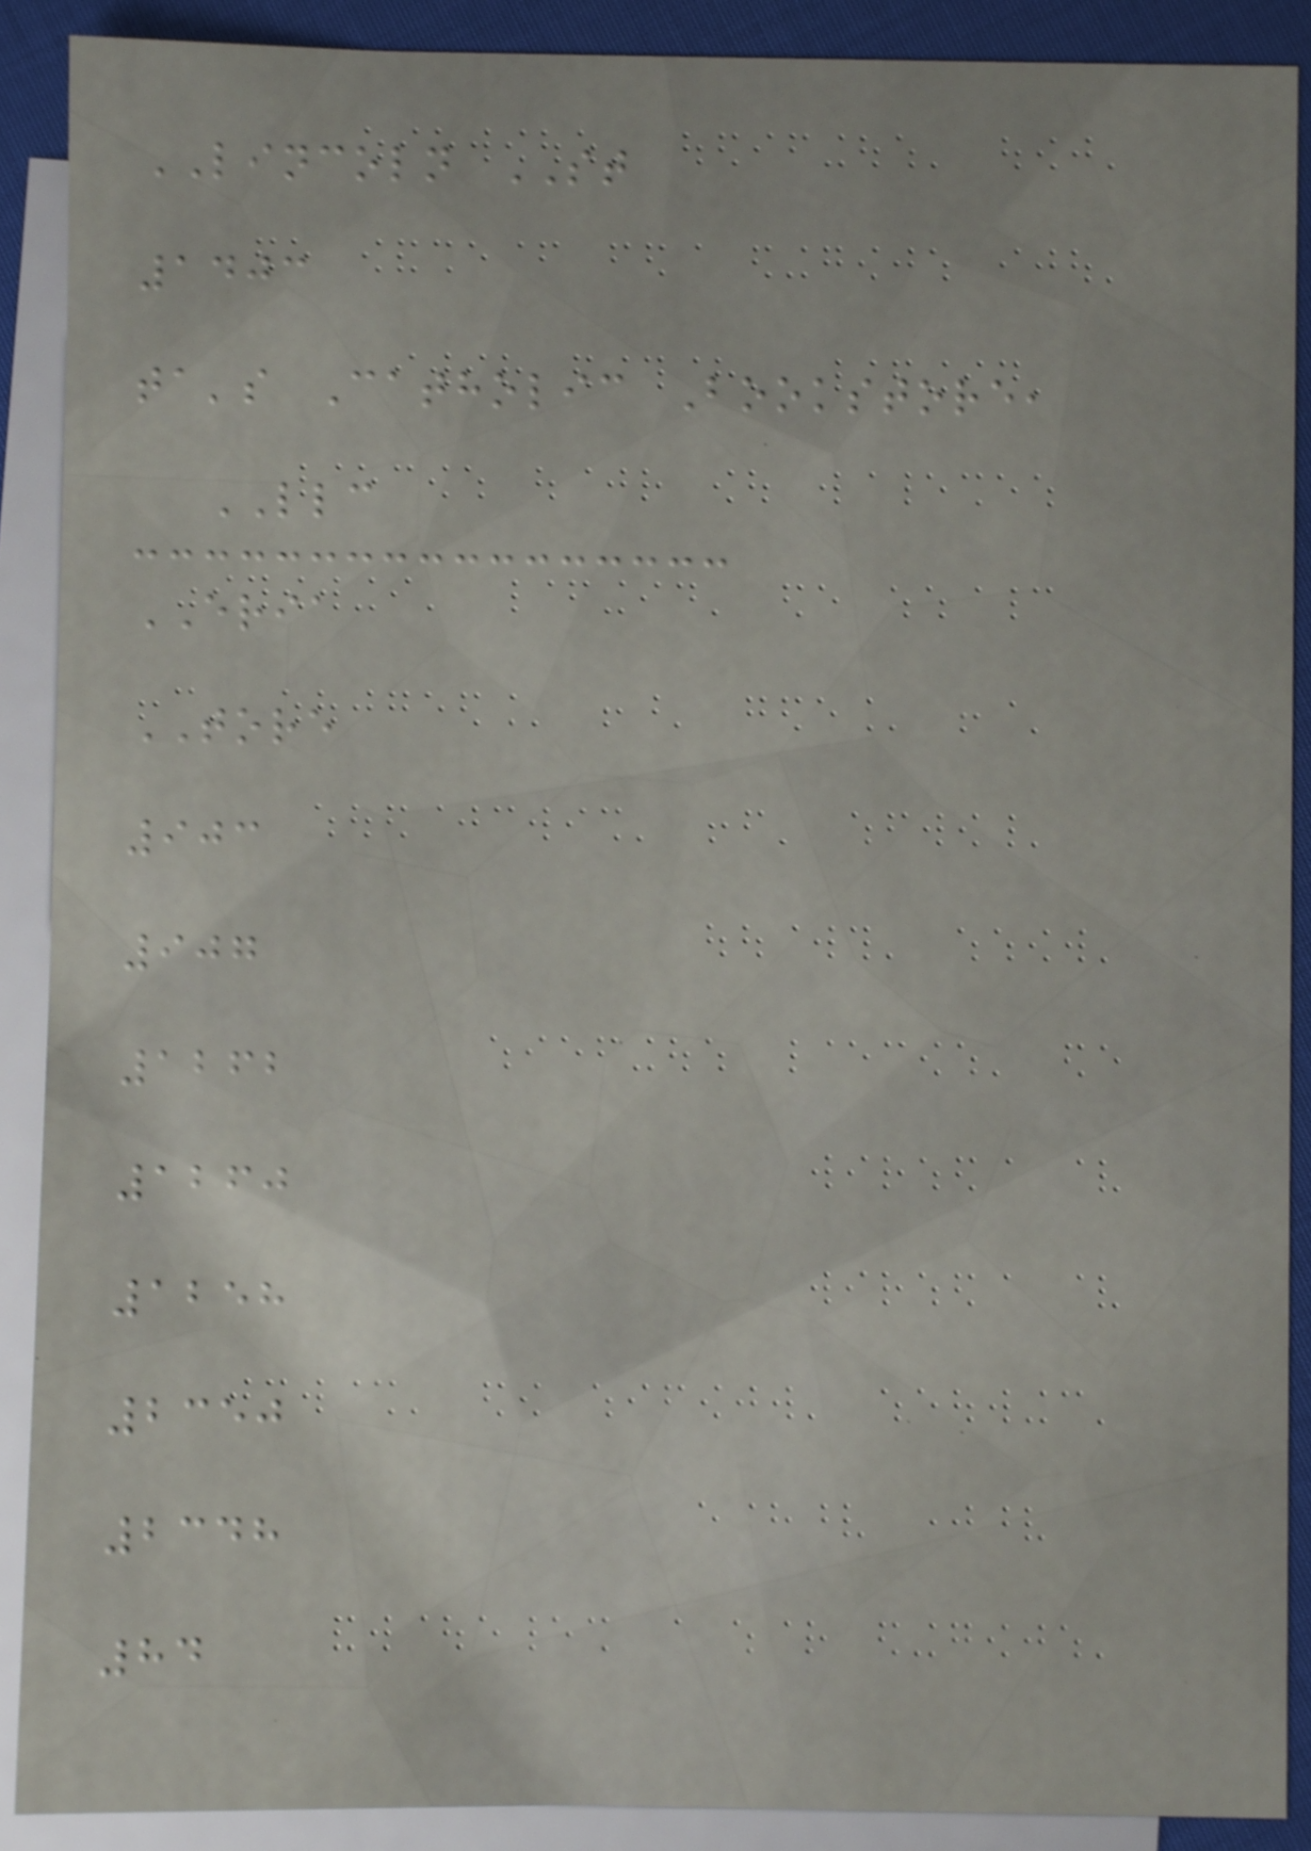LINCOLN ST
1403
ta's Catholic Bookstore,
LLC
ERIA
TORE
903
907
1262
1260
1258
2350
2348
84
